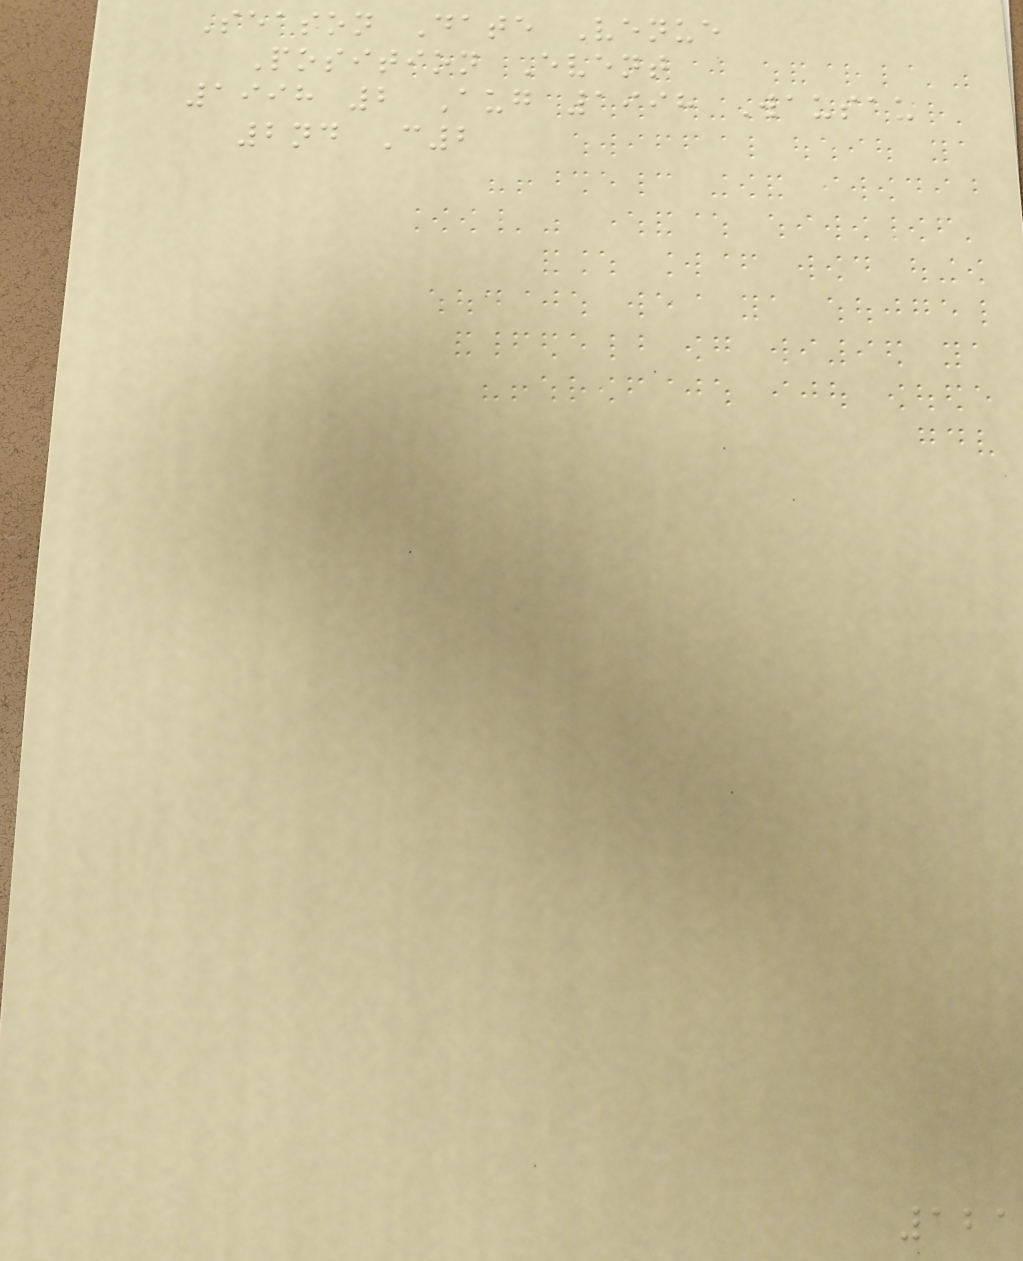Season Date Venue
Position Event
1998 2 Aug 1998 Wausau
2nd C2
121
